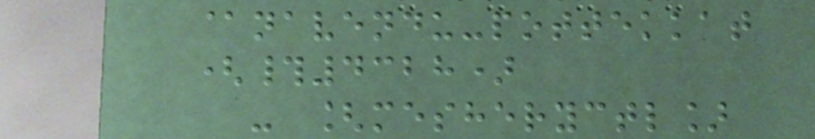@navendu-pottekkat
(#4328)
- [mesheryctl]
